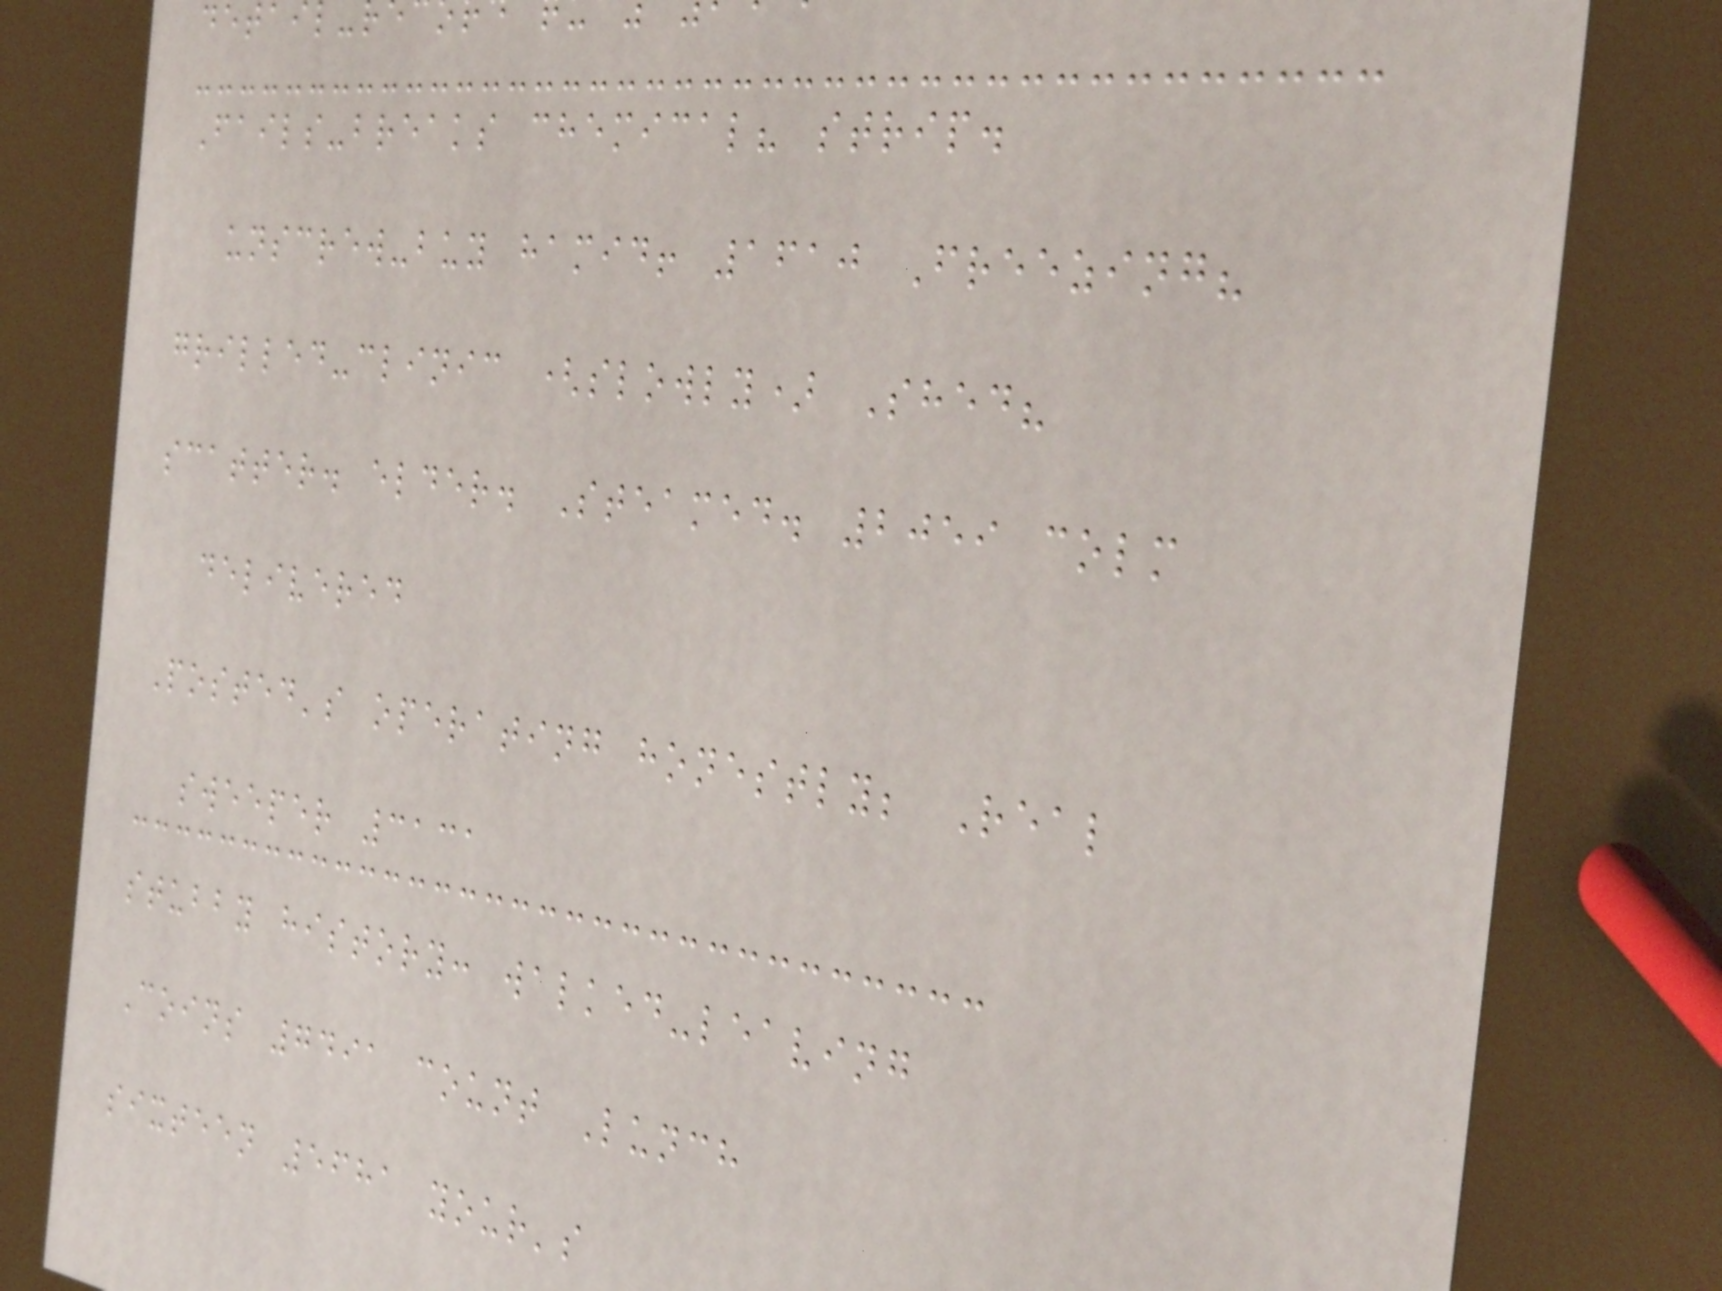detail
Fails-breaks chemical? strip.
unscrew-buy hamid! 1610 Freezing?
grilled-clinic (slowly) Shed?
scatter. elder. Steamed. 2059 colm
delivered
Posted's operating honestly; Real
sweeper 3131
stubby history: walked-leaving
Coins 7491 count Lunch
sixteen 5681 your's
